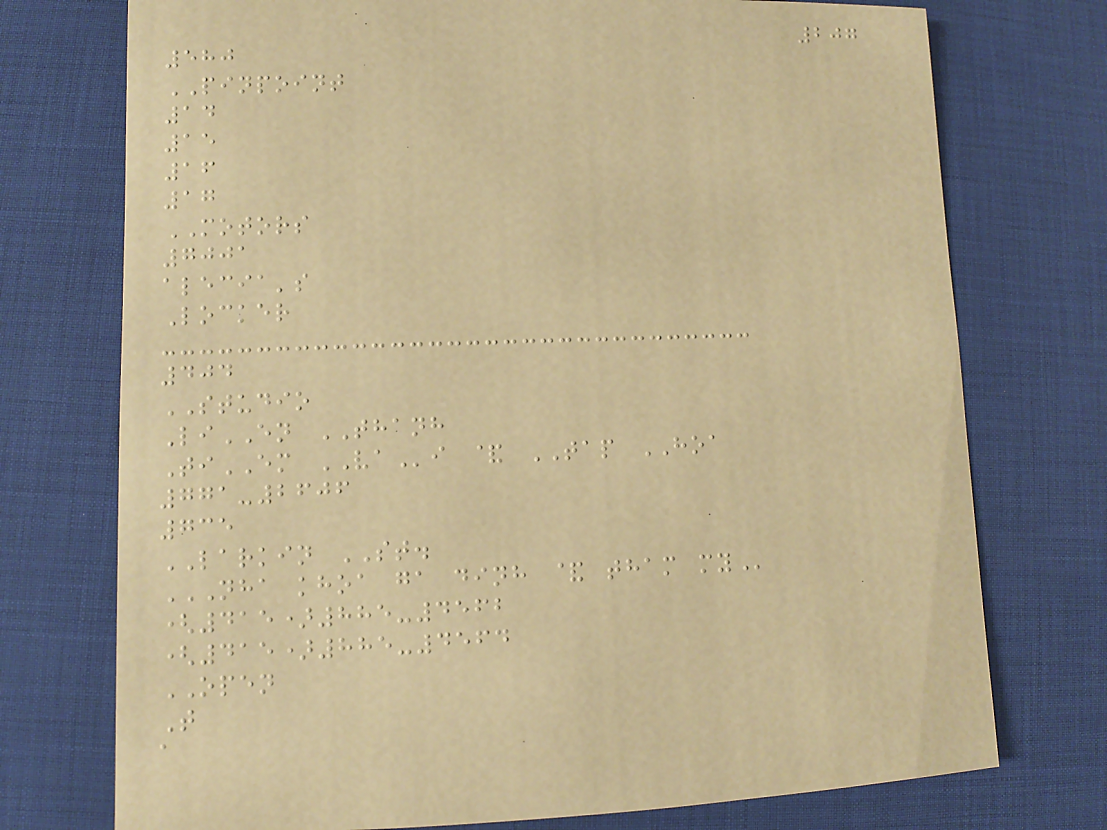207
580
PINPOINT
14
15
16
17
MOTORS
7001
alecia's
Locker
404
STUDIO
LiEN THANH
TiEM VAi & TAP HOA
771-2606
735
LARKIN ST.
NHA KHOA GA DINH & THAM MY
(415)885-4562
(415)885-4564
OPEN
T
a
